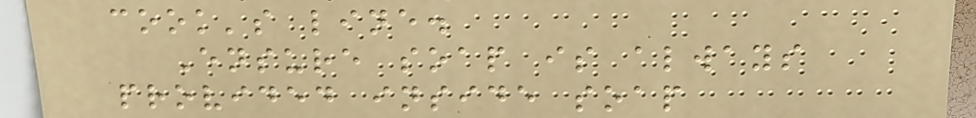cook's line.
Ensure soap is always
provided inside soap
